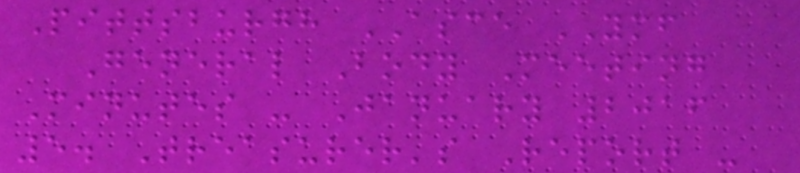Pittsburgh ASCE YMF
General Body Meeting
Minutes - January 2016
5. Treasurer's Report -
